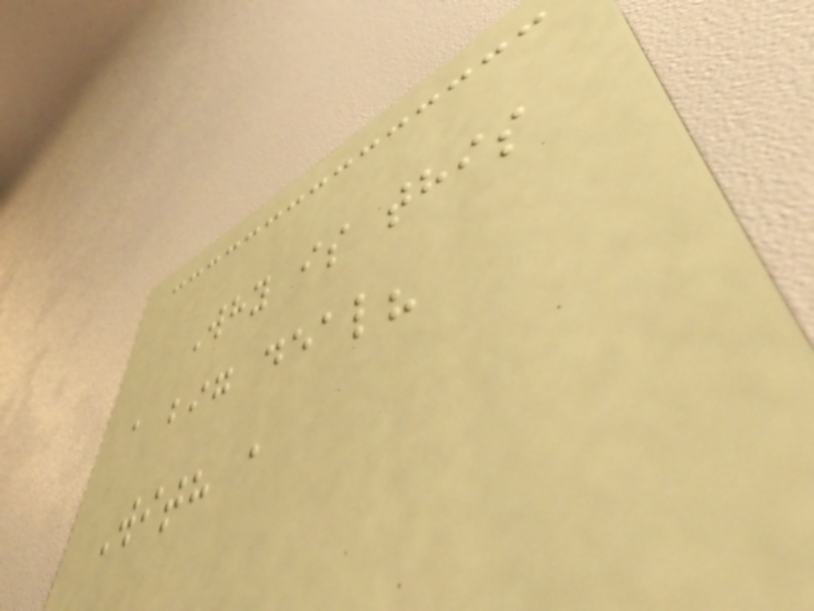Why is this
a big deal?
With a
